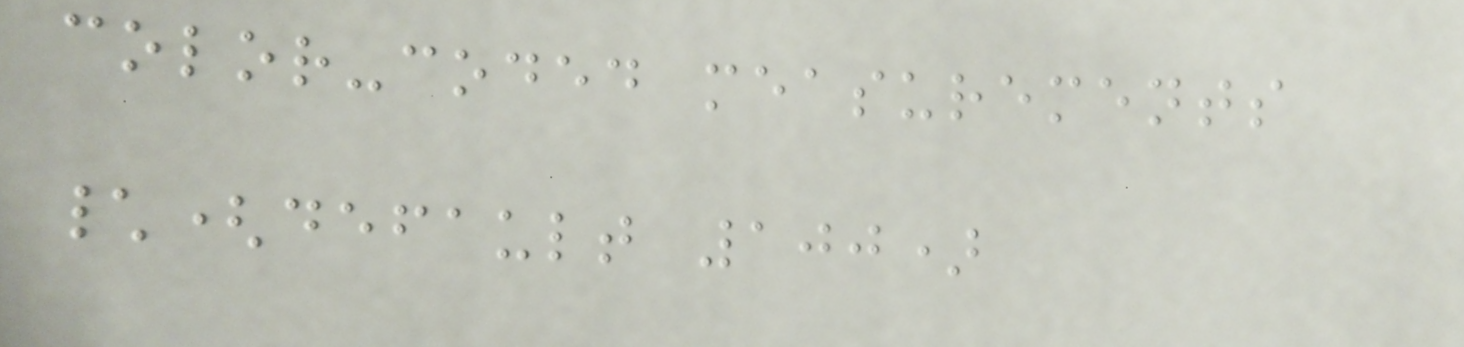color-coded measurements
\(default 100)
